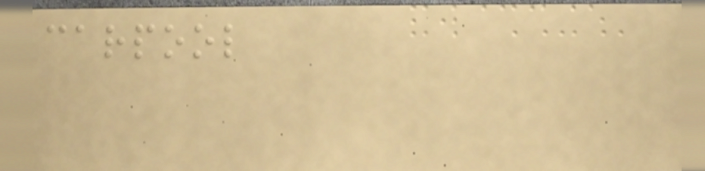carpool
